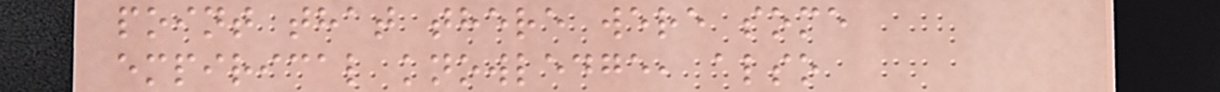point that there were some
empirical knowledge, also
